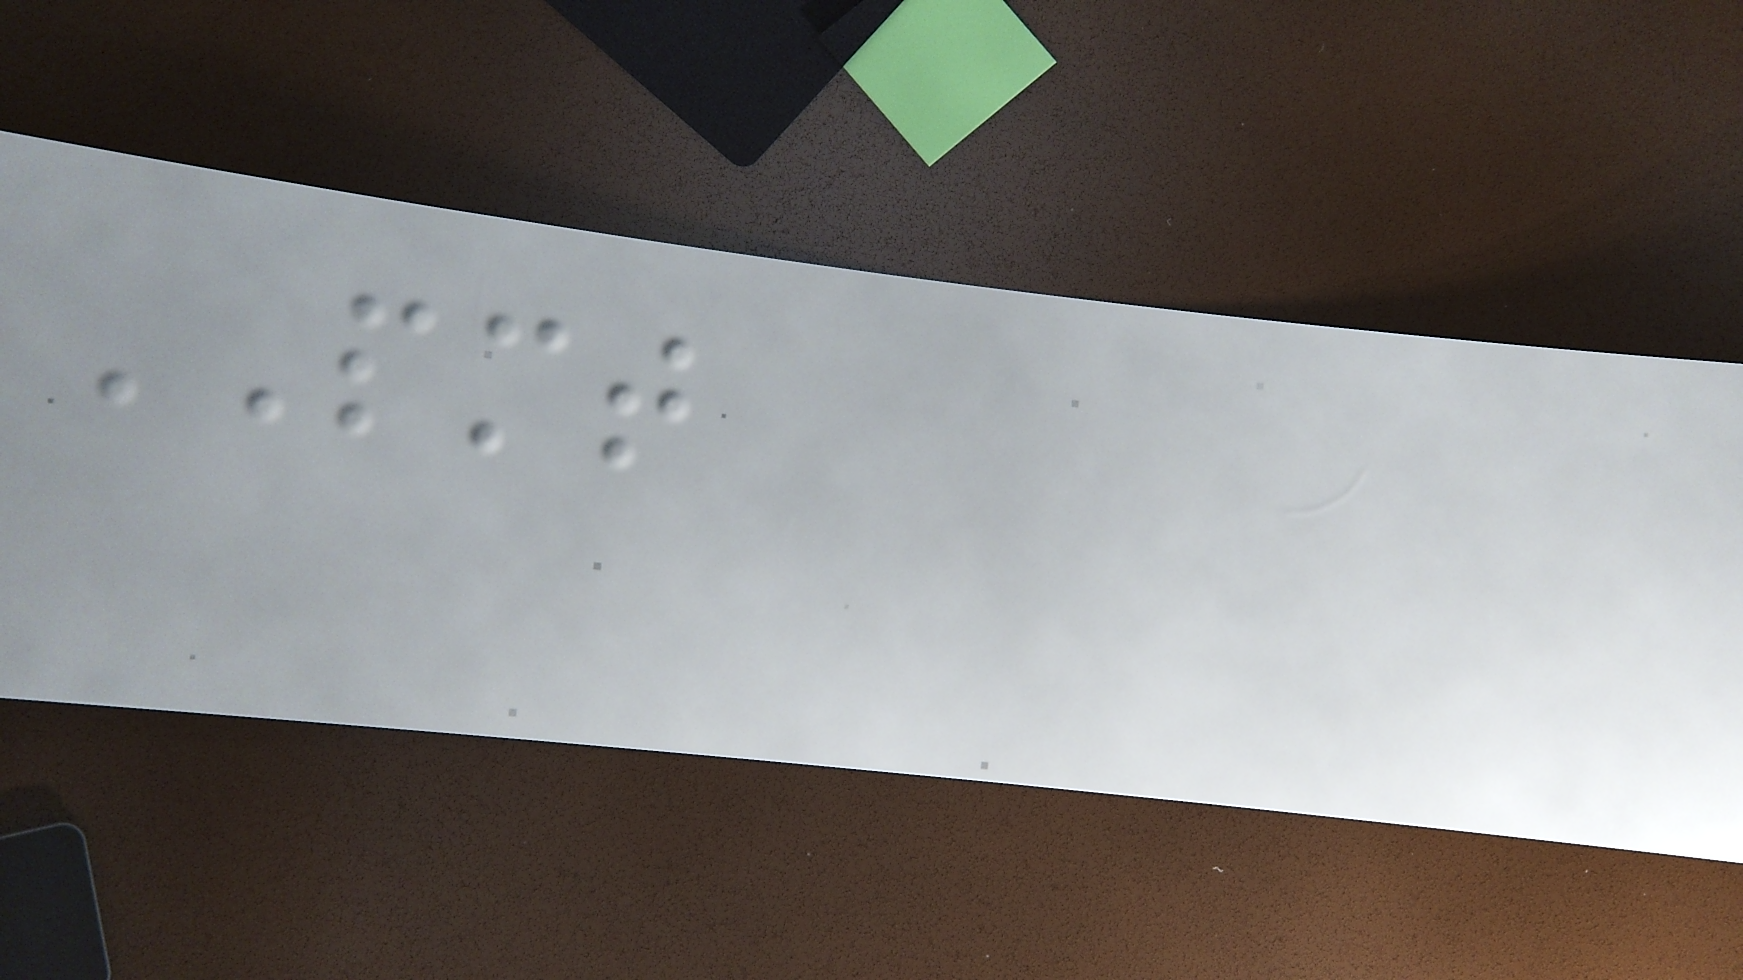PMT
